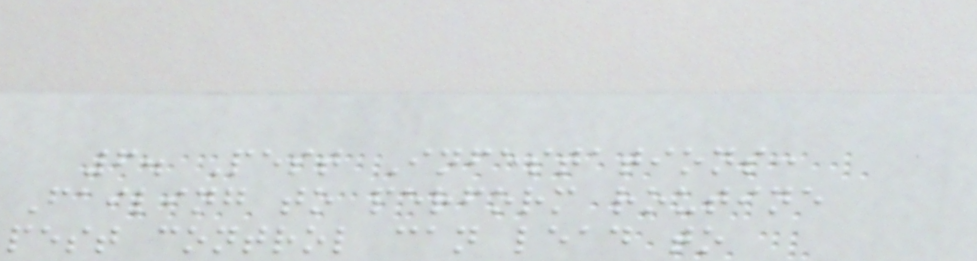6. Pest Infestations:
Failing to perform routine
pest control can lead to
